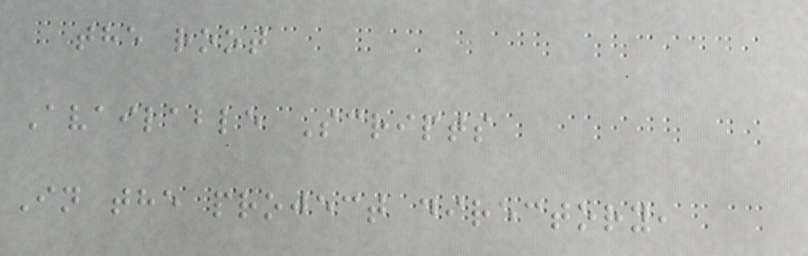the root
Available Scripts
In the project directory,
